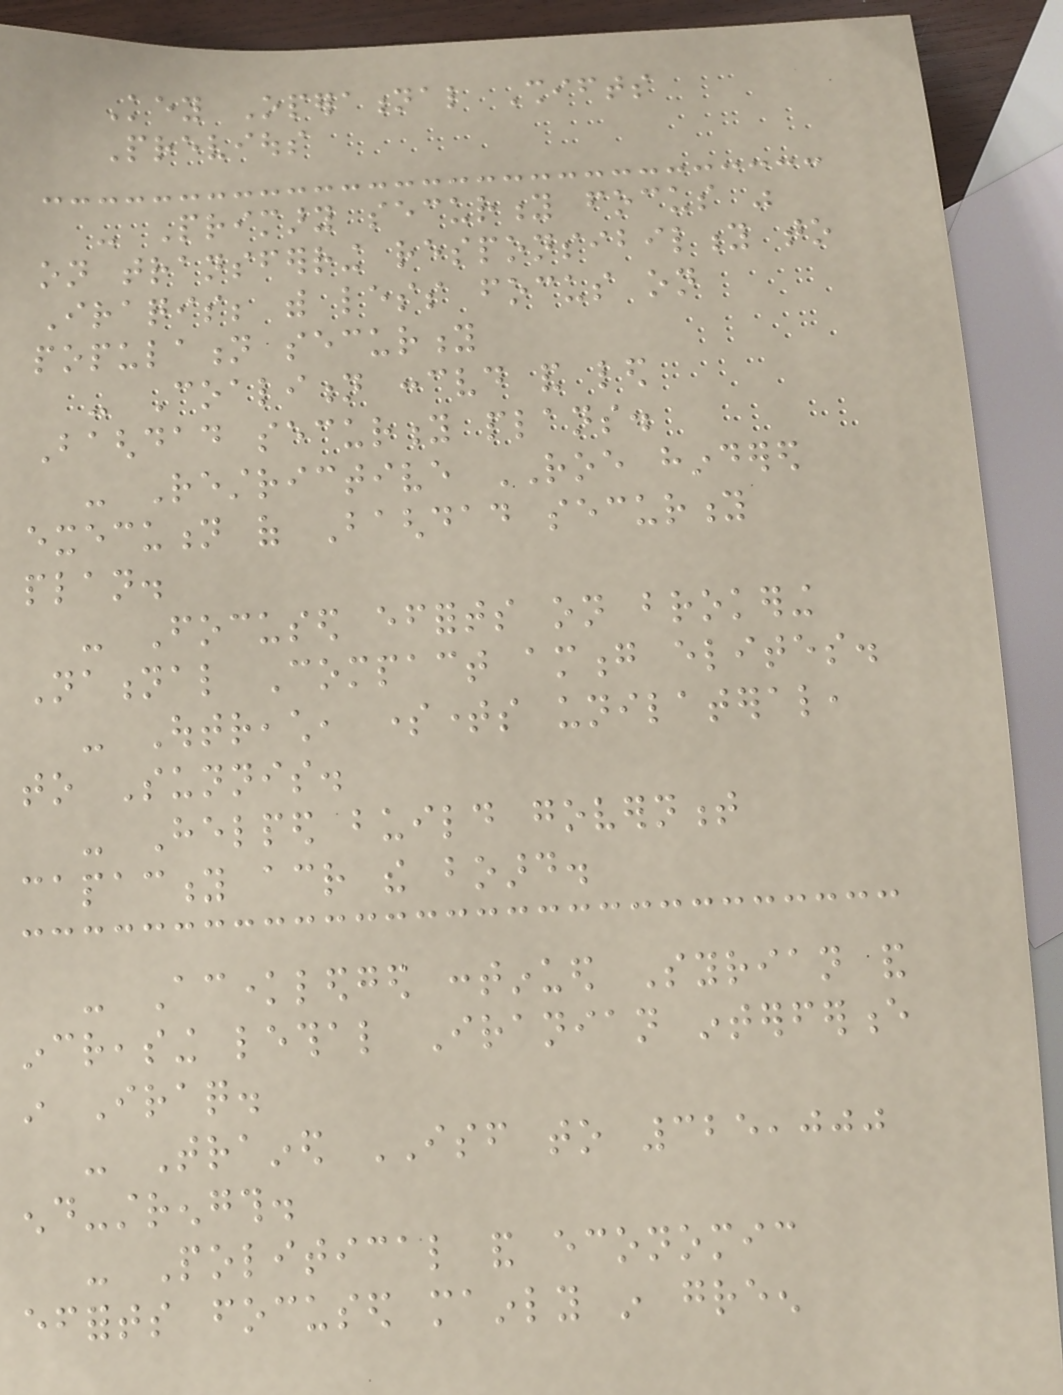Key Operational Shifts
Previous
- Primary security focus was
on transferring responsibility to
Iraqis; with less focus on
population security
- Coalition conceived and led
Baghdad security plans.
- Restrictive ROE hindered
execution of Baghdad security
plan.
- Focused efforts on brokering
National Compact among elites.
- Outreach, sometimes unilateral,
to Sunnis.
- Helped build government
capacity across the board.
- Acknowledged continued Syrian and
increasing lethal Iranian interference
in Iraq.
- Trained ISF to 325,000
end-strength.
- Political and economic
efforts focused mainly in green
